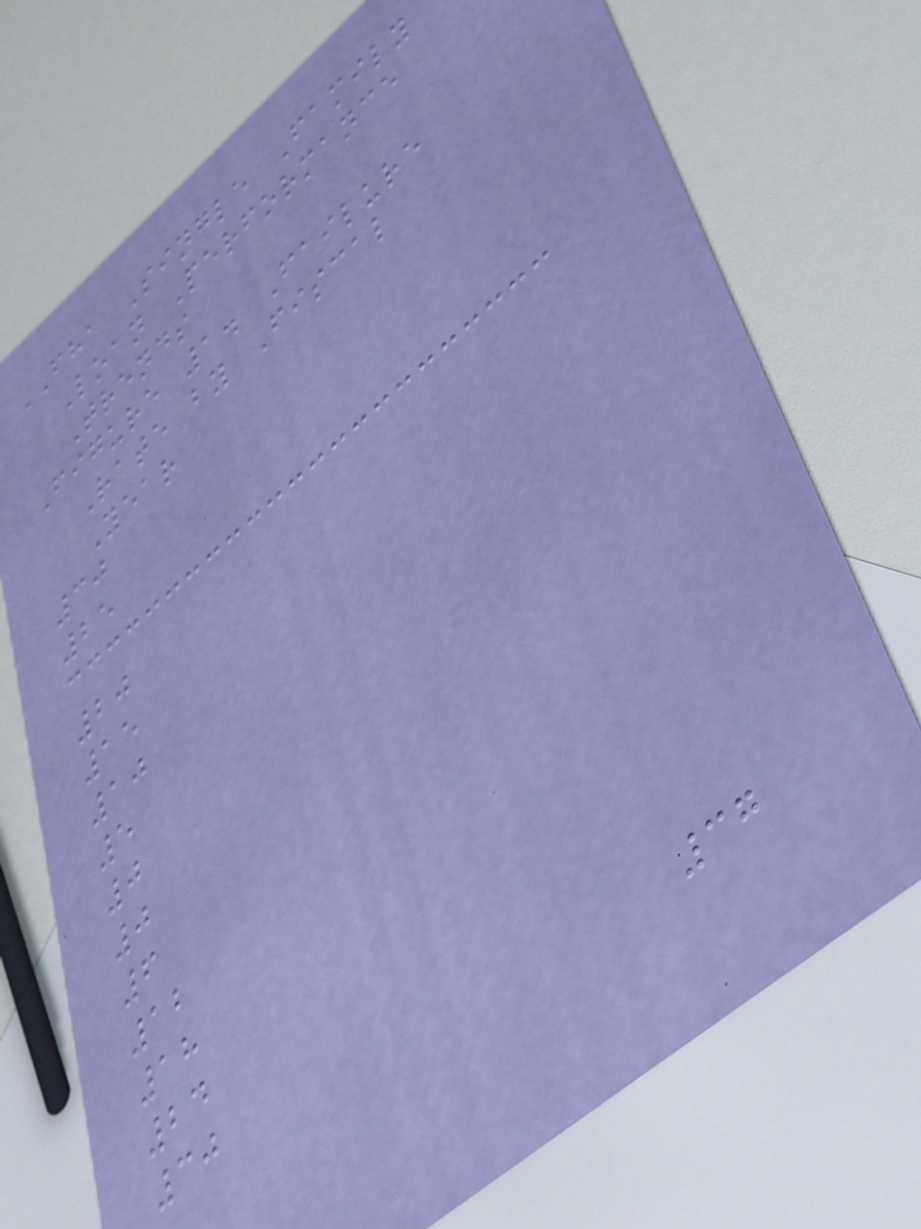FHA Single Family
Loan Performance
Trends
Figure 1. Failure
Rate by Fiscal
Year
30
25
20
15
10
5
0
0
6
12
18
24
30
37
